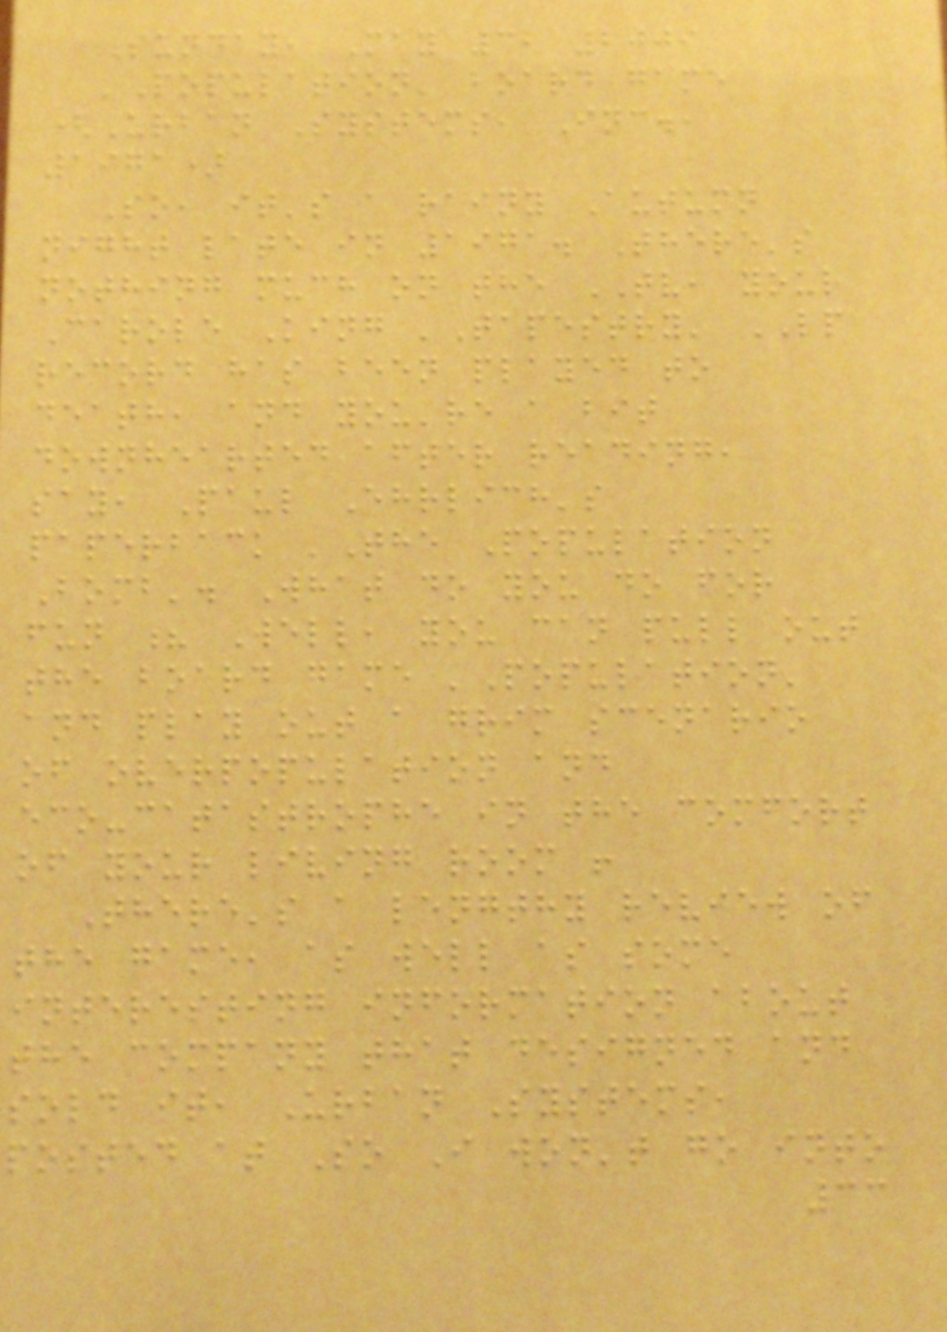Sunday, May 3, 2009
'Population' board game
(Urban Systems, Inc.,
1971)
So, it's a rainy Autumn
night late in 1971. There's
nothing much on the TV, your
Carole King 'Tapestry' LP
record has been played to
death, and you're a bit
downhearted after reading,
say, Paul Ehrlich's
paperback 'The Population
Bomb'. What do you do for
fun ? Well, you can pull out
the board game 'Population'
and play out a grim scenario
of overpopulation and
eco-catastrophe in the comfort
of your living room !
There's a lengthy review of
the game, as well as some
interesting information about
the company that designed and
sold it, Urban Systems,
posted at So I won't go into
33
